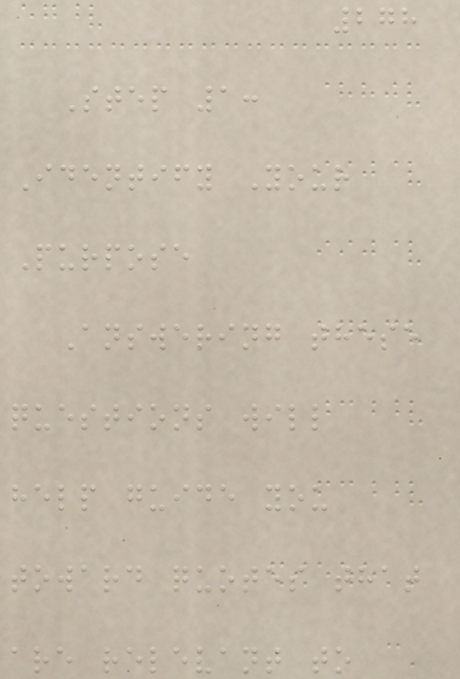278
Step 1:
Identify Your
Purpose
Answering these
questions will
help guide you
toward quotes that
are relevant to
